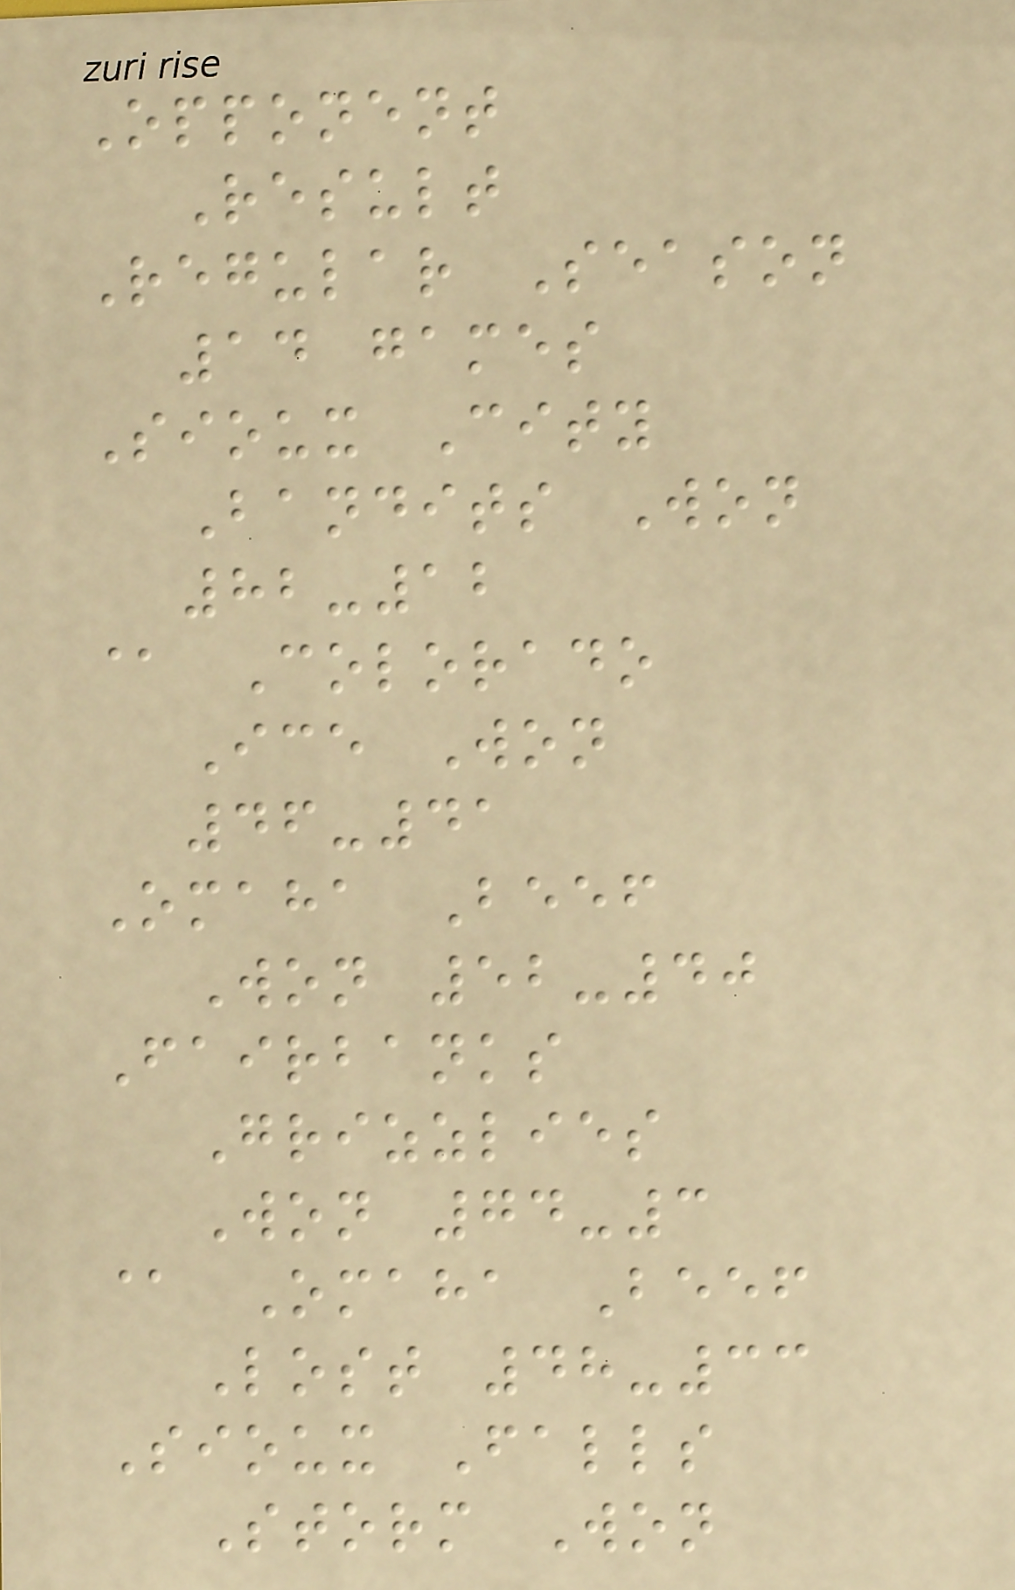Opponent
Result
Regular Season
14 games
Sioux City
Bandits Won
82-12
@ Colorado
Ice Won
46-41
Omaha Beef
Won 52-40
Fairbanks
Grizzlies
Won 74-3
@ Omaha Beef
Lost 48-33
Sioux Falls
Storm Won
